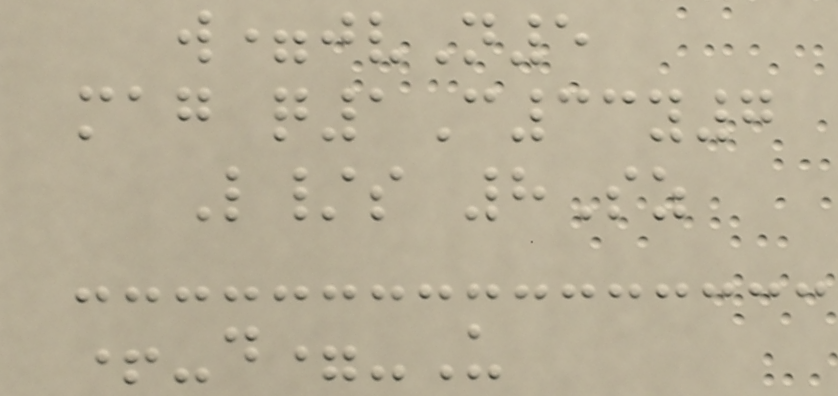w=jvN5
mag q1C33y7
L/s 8Sz
+-d=-U
